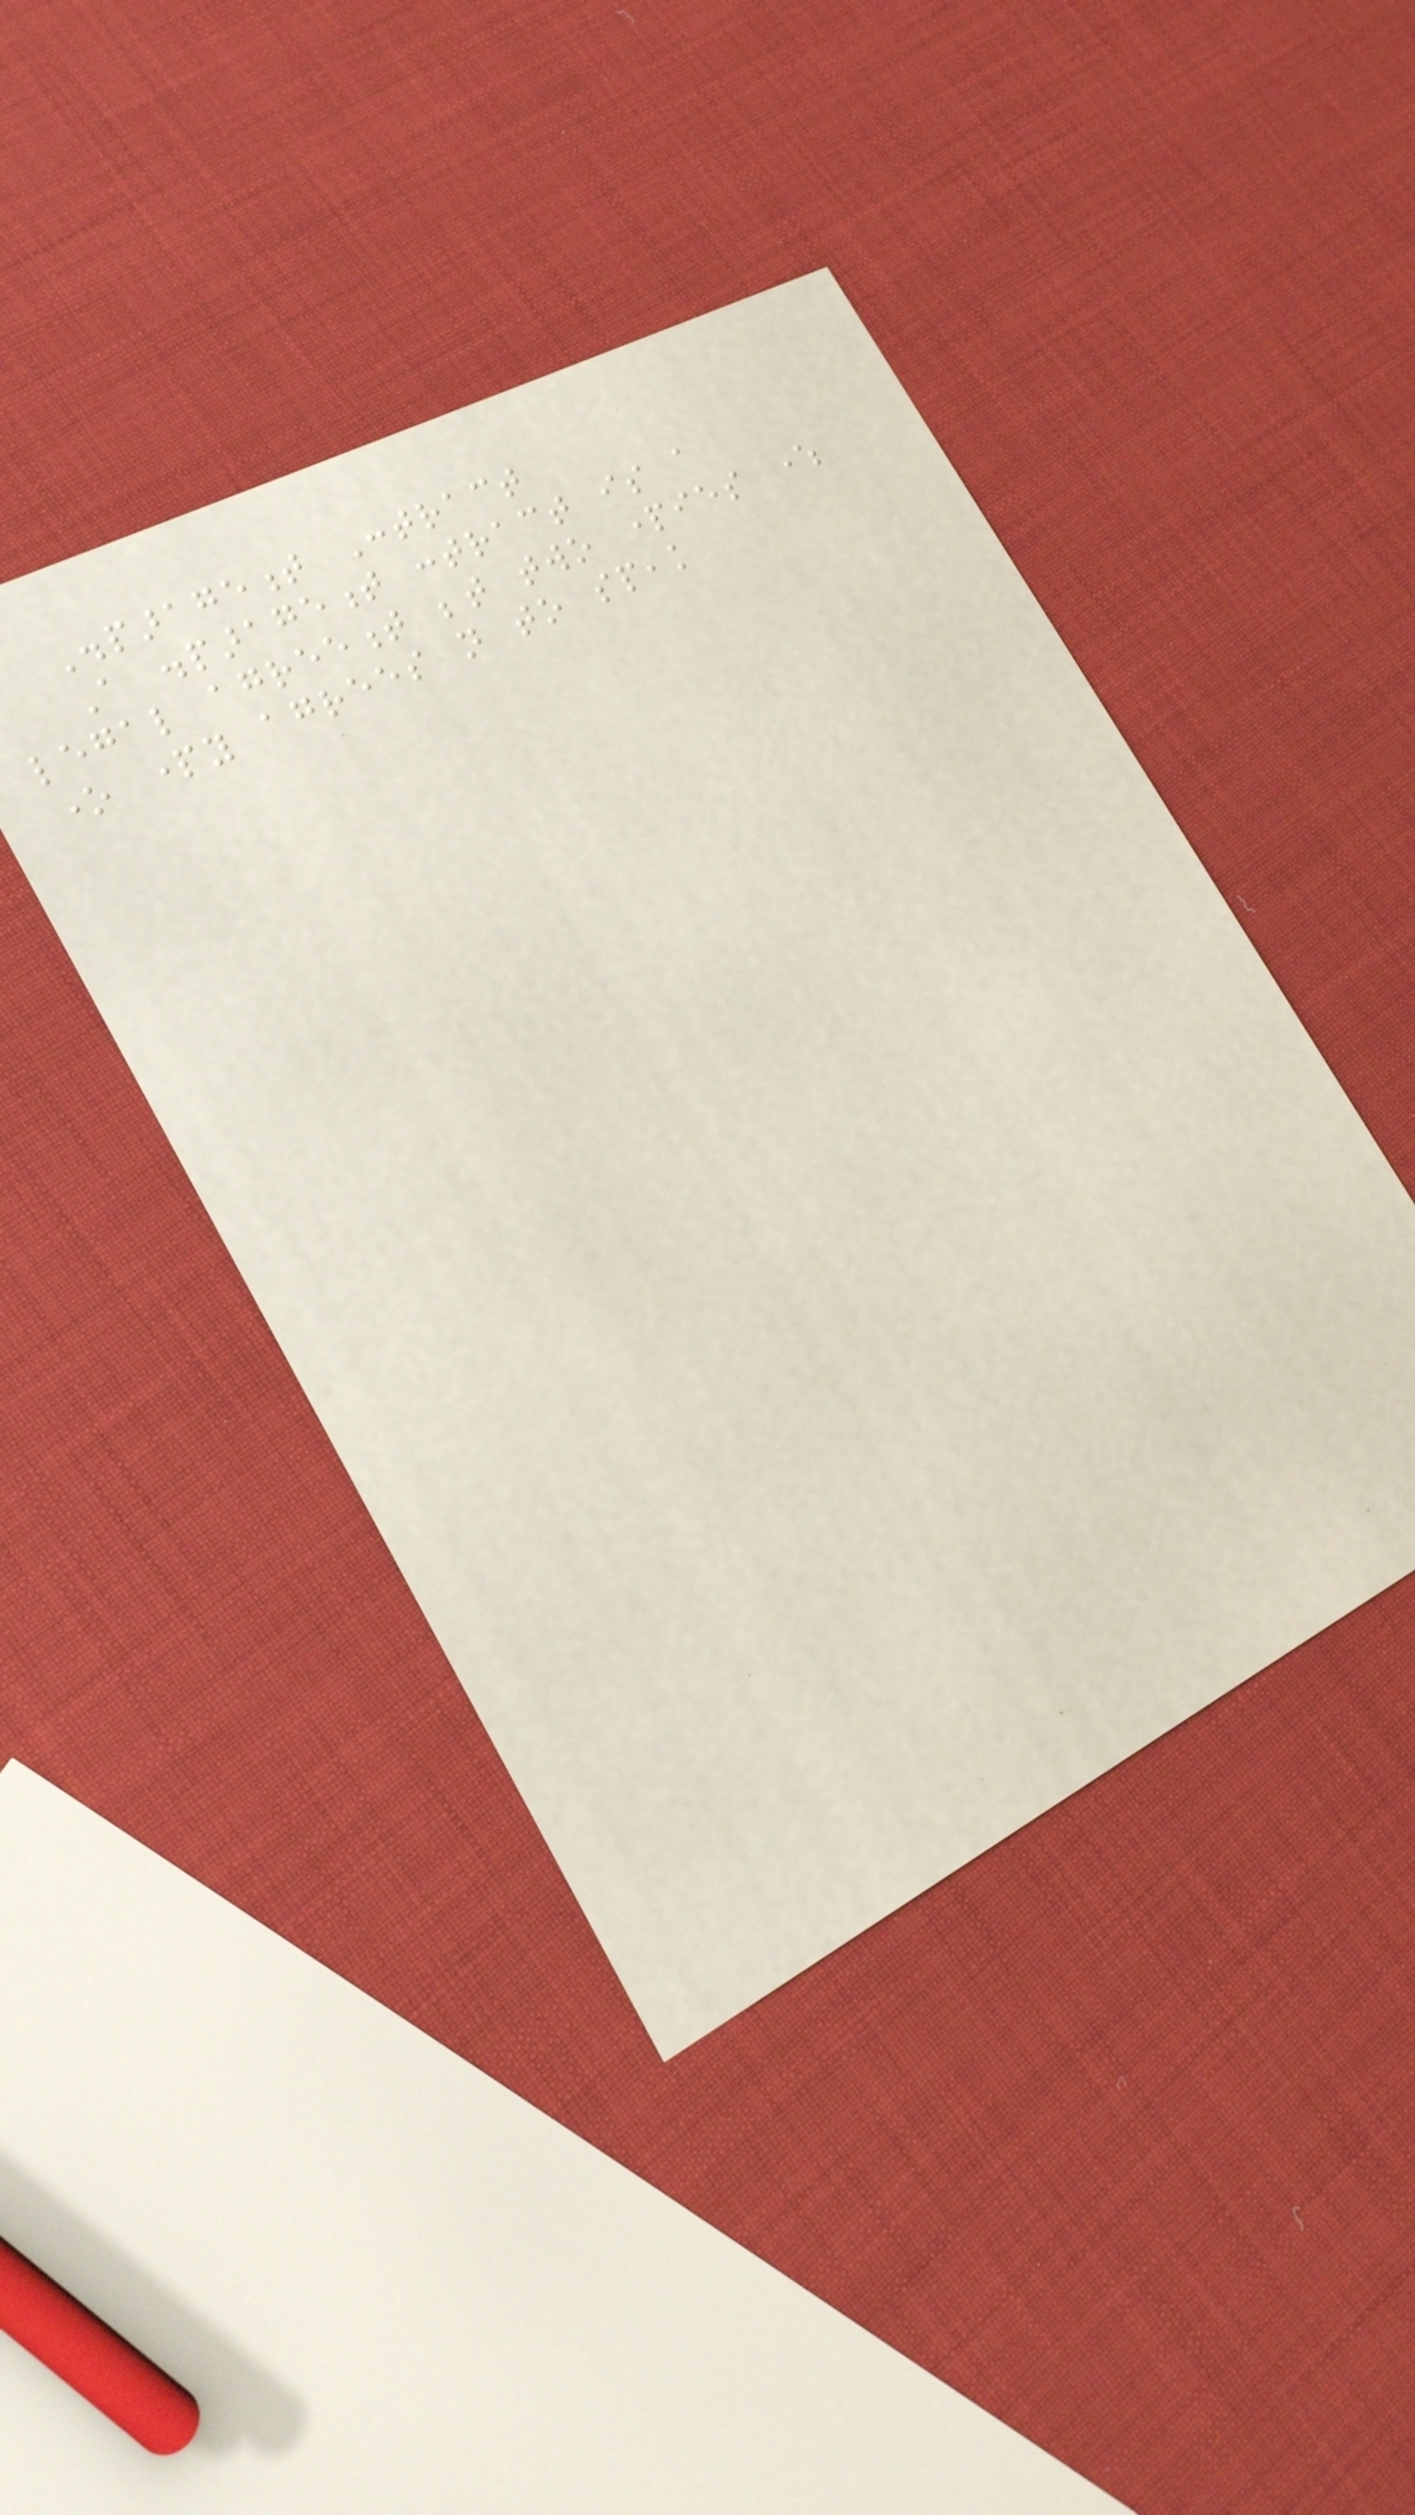Disparagement Contract
A disparagement contract is a
legal agreement between two parties where
one party agrees not to speak
